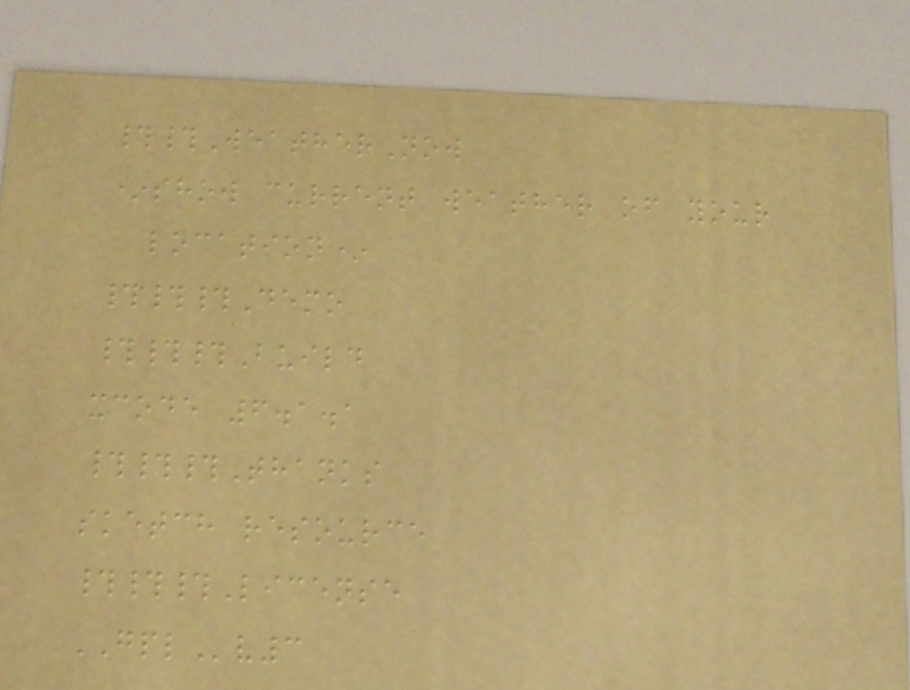##WeatherNow
*show current weather of your
location*
###Demo
###Build
xcode 6.1.1
###Thanks
sketch resource
###License
GPLv3
